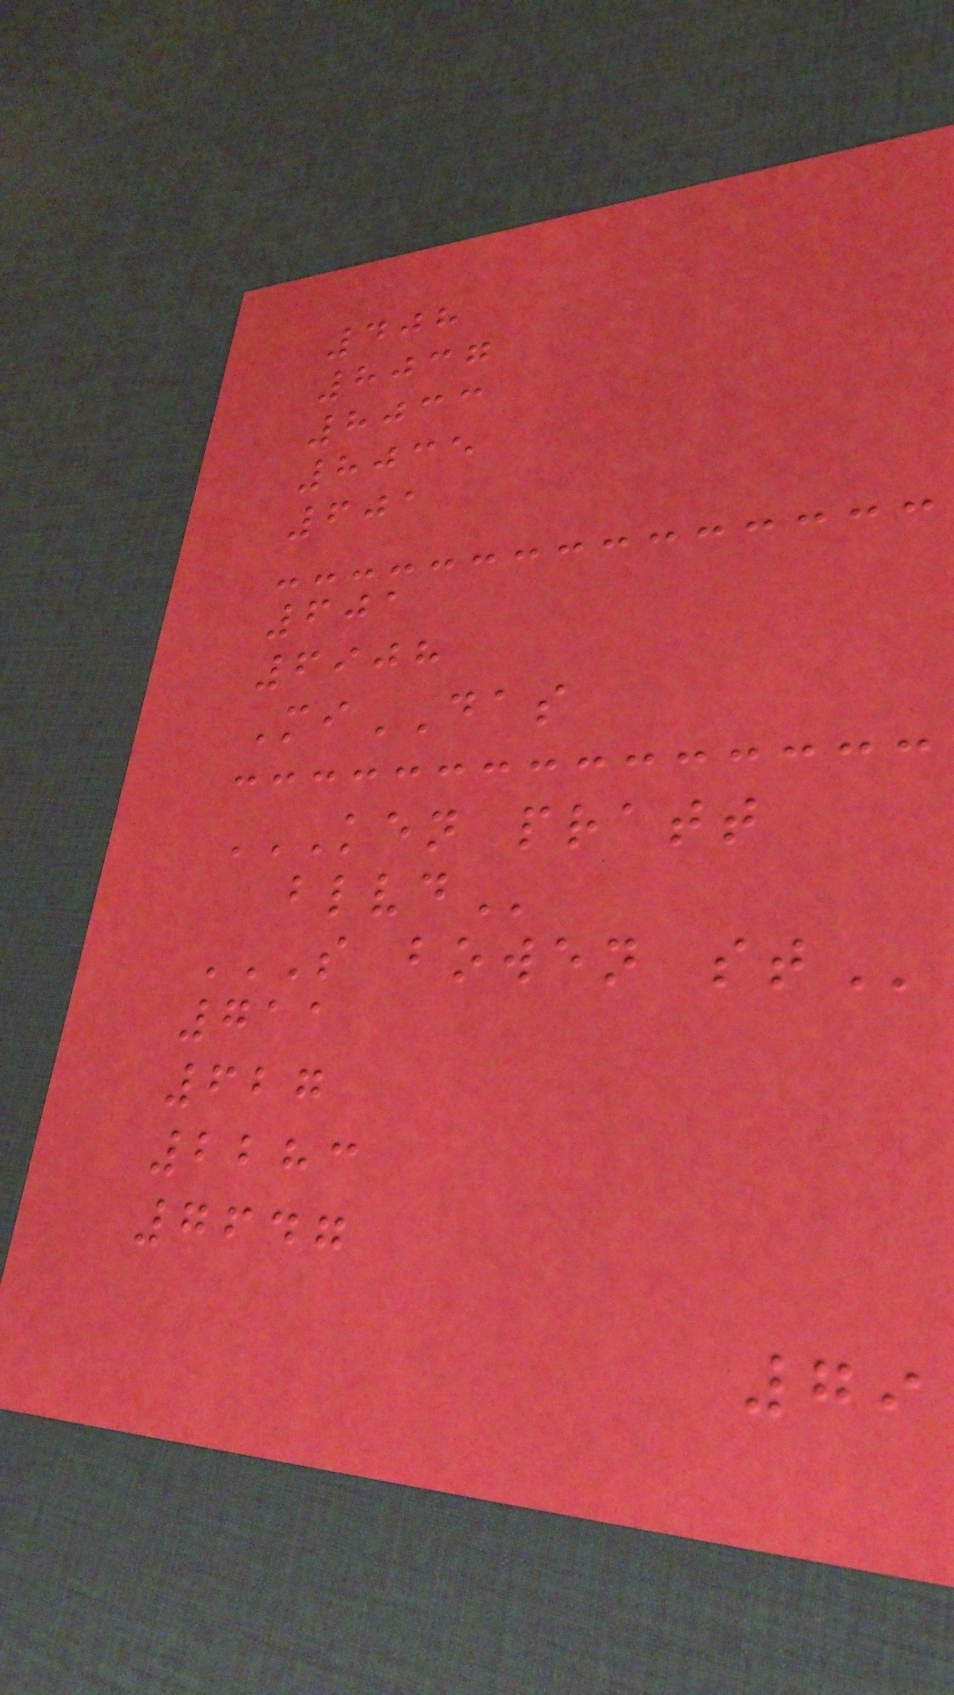408
8037
8033
8035
601
601
6908
MiDAS
KEN PRATT
BLVD
S BOWEN ST
711
627
2283
7647
79
